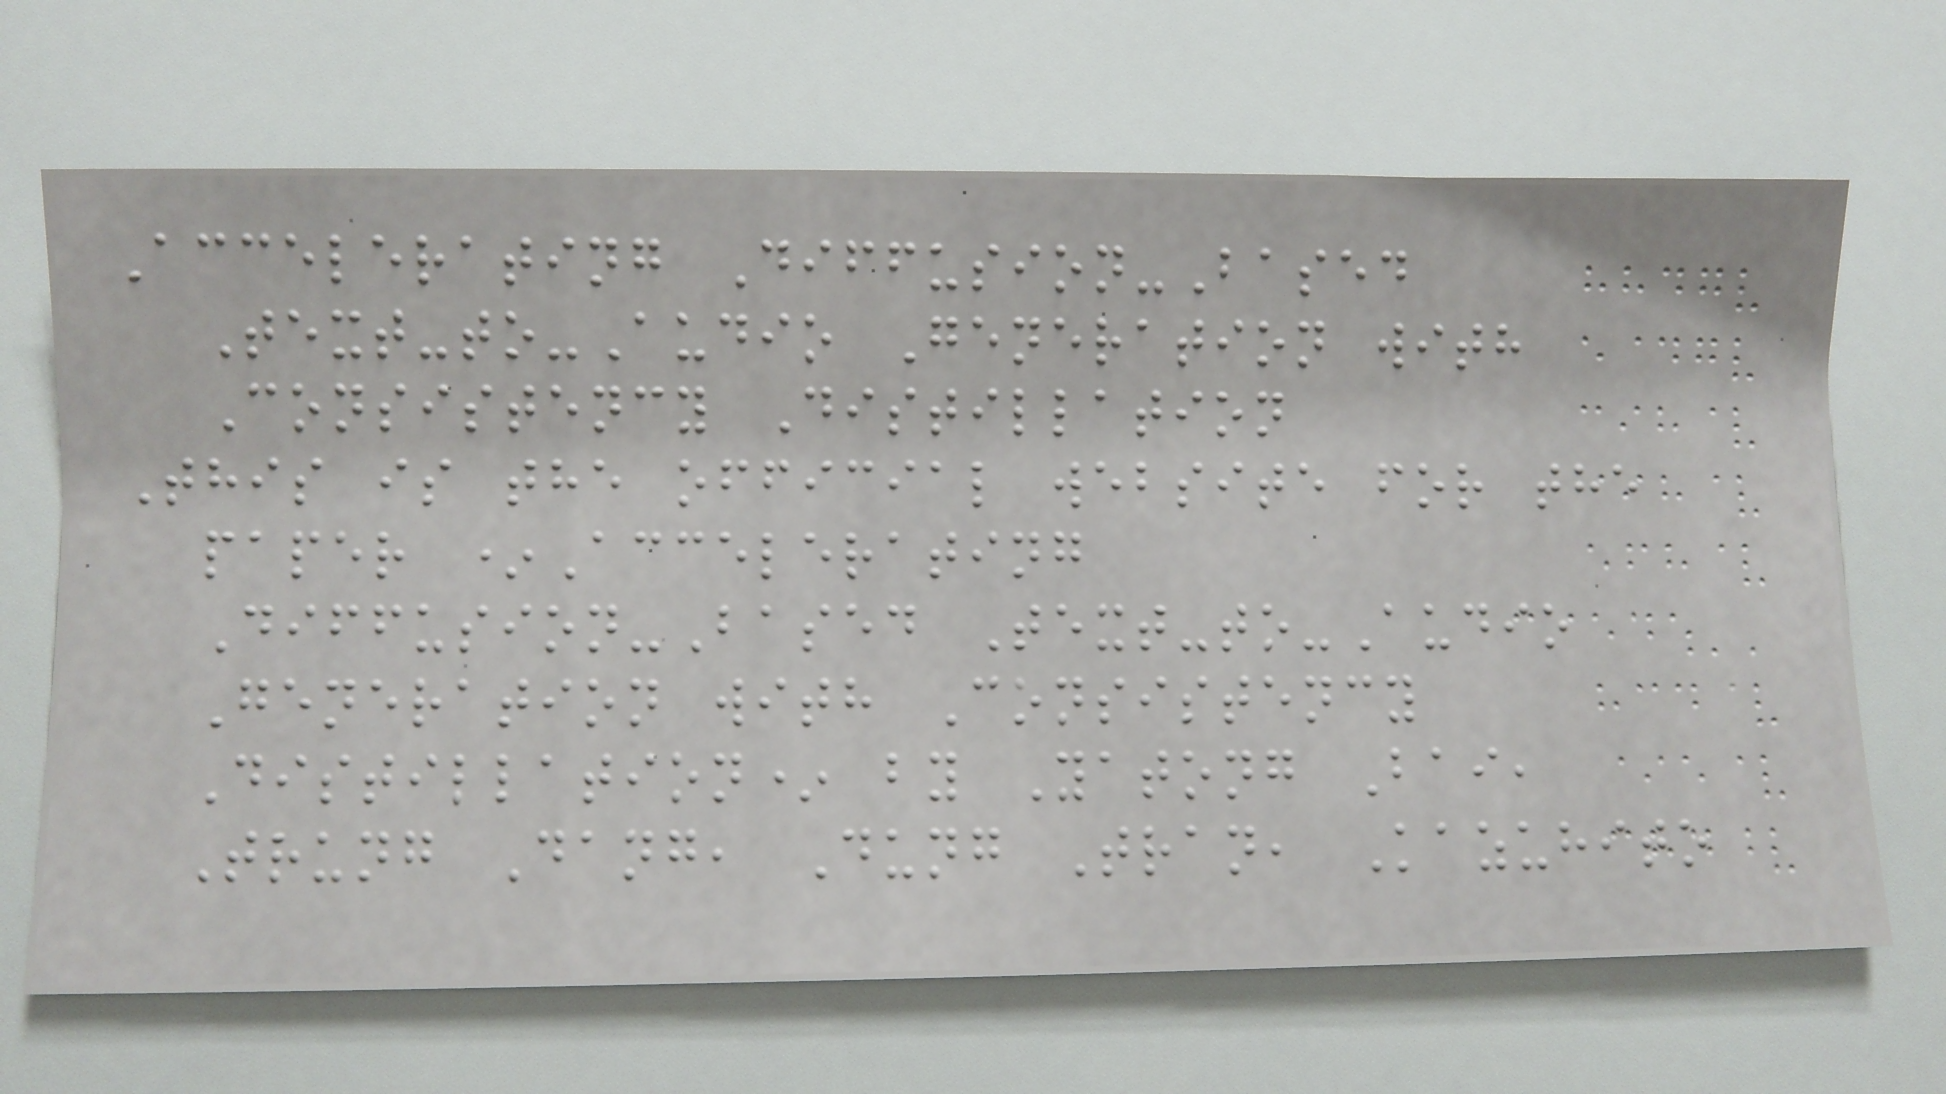Accelerating Diffusion-Based
Text-to-Audio Generation with
Consistency Distillation
This is the official website for the
paper *Accelerating
Diffusion-Based Text-to-Audio
Generation with Consistency
Distillation* by Yatong Bai,
Trung Dang, Dung Tran, Kazuhito
